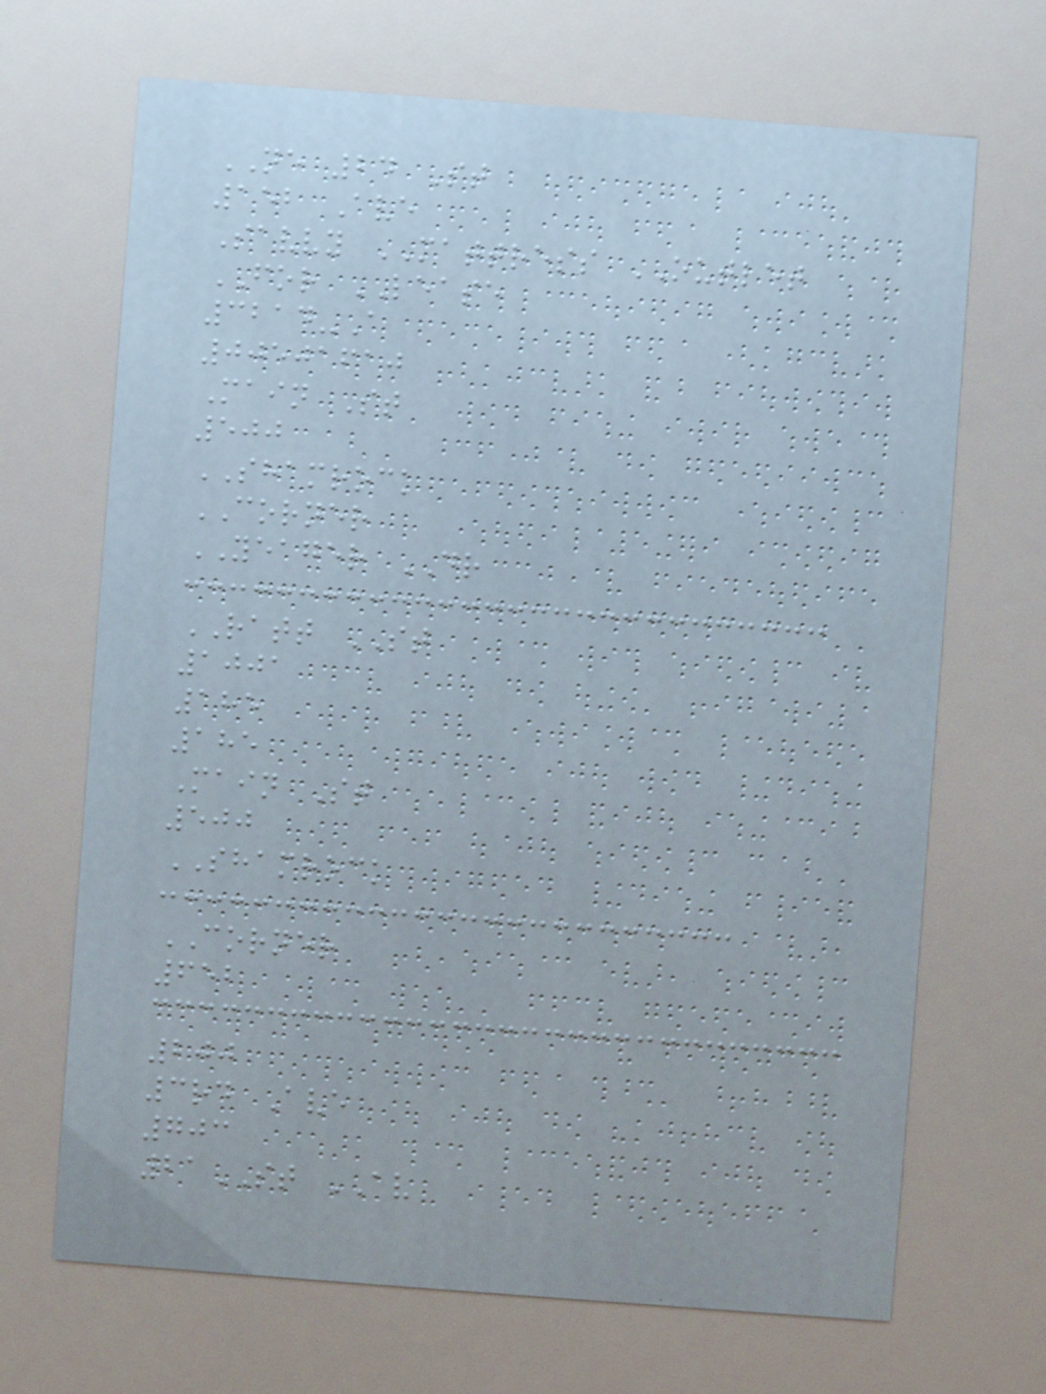NE 24 St
152 Ave
Savvy MATTRESS OUTLET
FOR LEASE
3214-A
00501610
Main St
500
SHAMROCK
CORNER
YEAGER DR
RATT ST
1001
185
185
Main St
500
SHAMROCK
CORNER
652
200
3rd Ave
703
21ST AV
